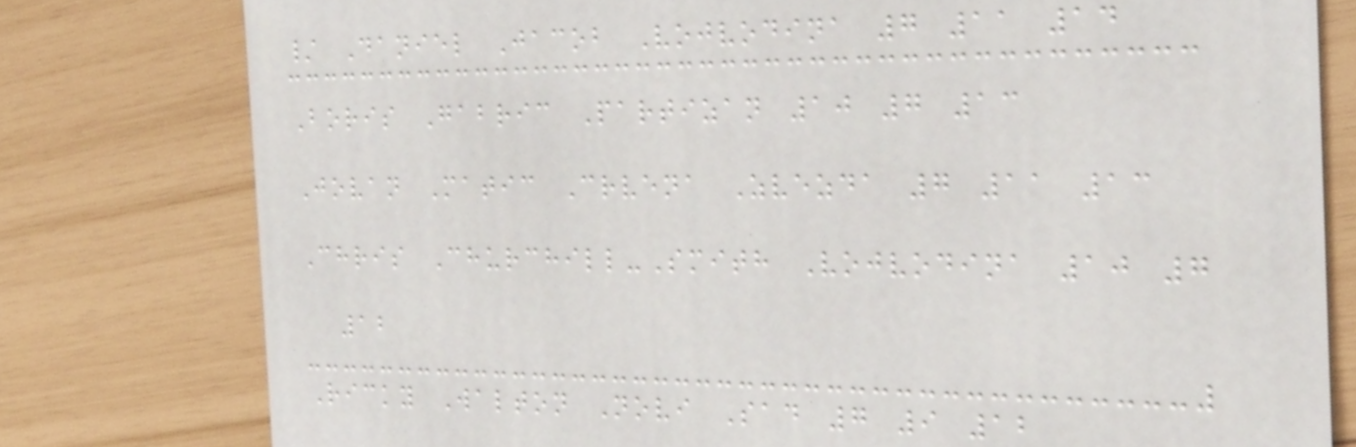/ Daniel Jacob Vojvodina 7 11 14
Boris Gabric Partizan 10 7 13
Jovan Matic Crvena Zvezda 7 11 13
Chris Churchill-Smith Vojvodina 10 7
12
Ricky Walton Novi Sad 7 9 12
